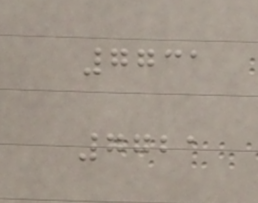7731
7721
